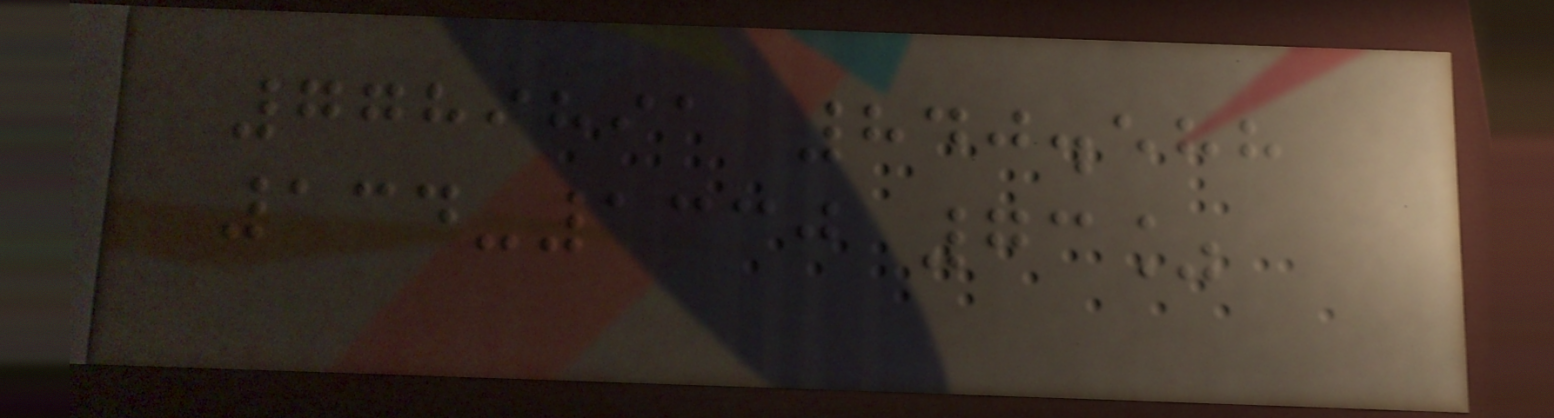7789891 840.588
134-1330 73%
